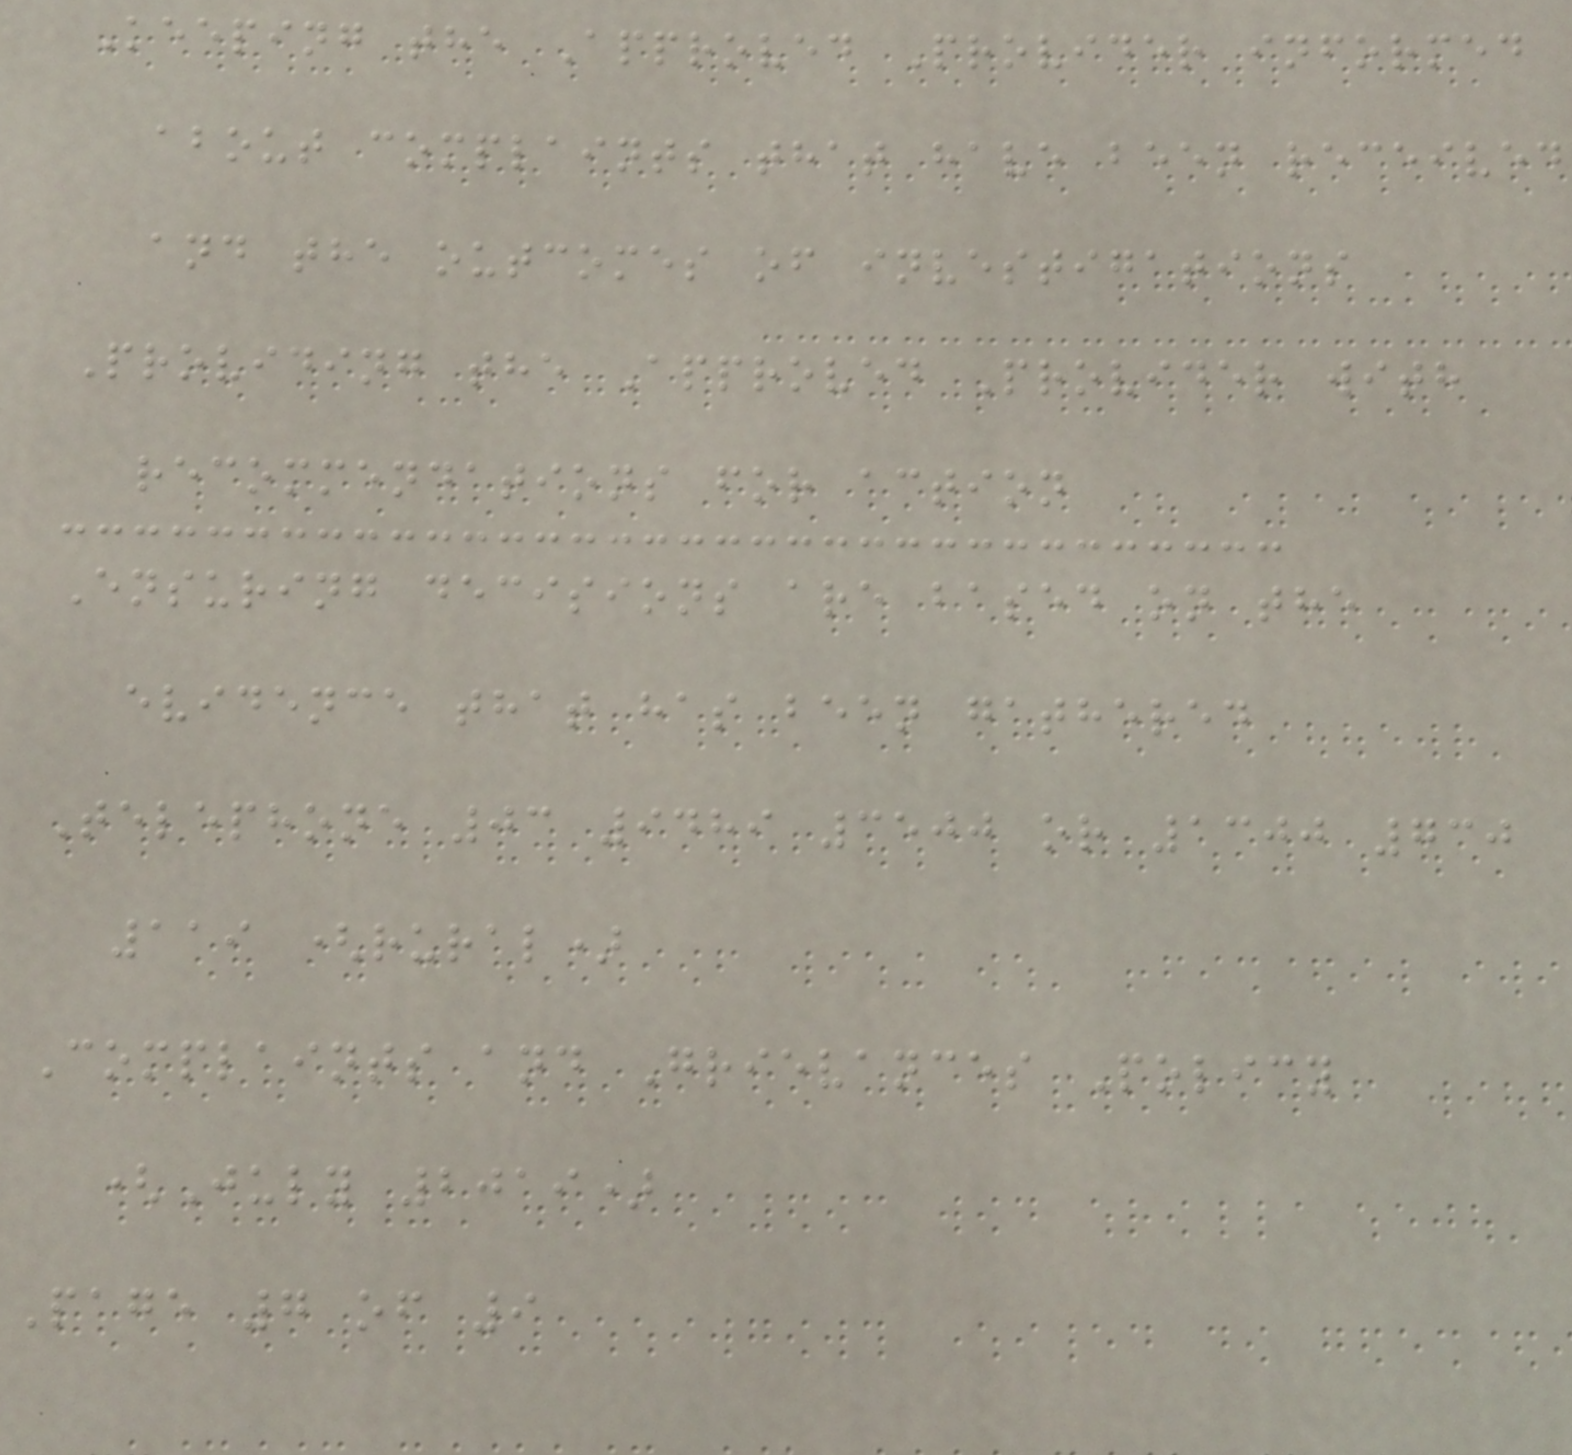Keeping the Approved Provider informed
about complaints that have been received
and the outcomes of investigations
Providing the Approved Provider with
recommendations for action
Ensuring decisions are based on the
evidence that has been gathered
Telephone 03 9489 3500 or 1300 730
119 (rural)
Complaints and Grievances Policy
(July 2019)
Page 7 of 9
